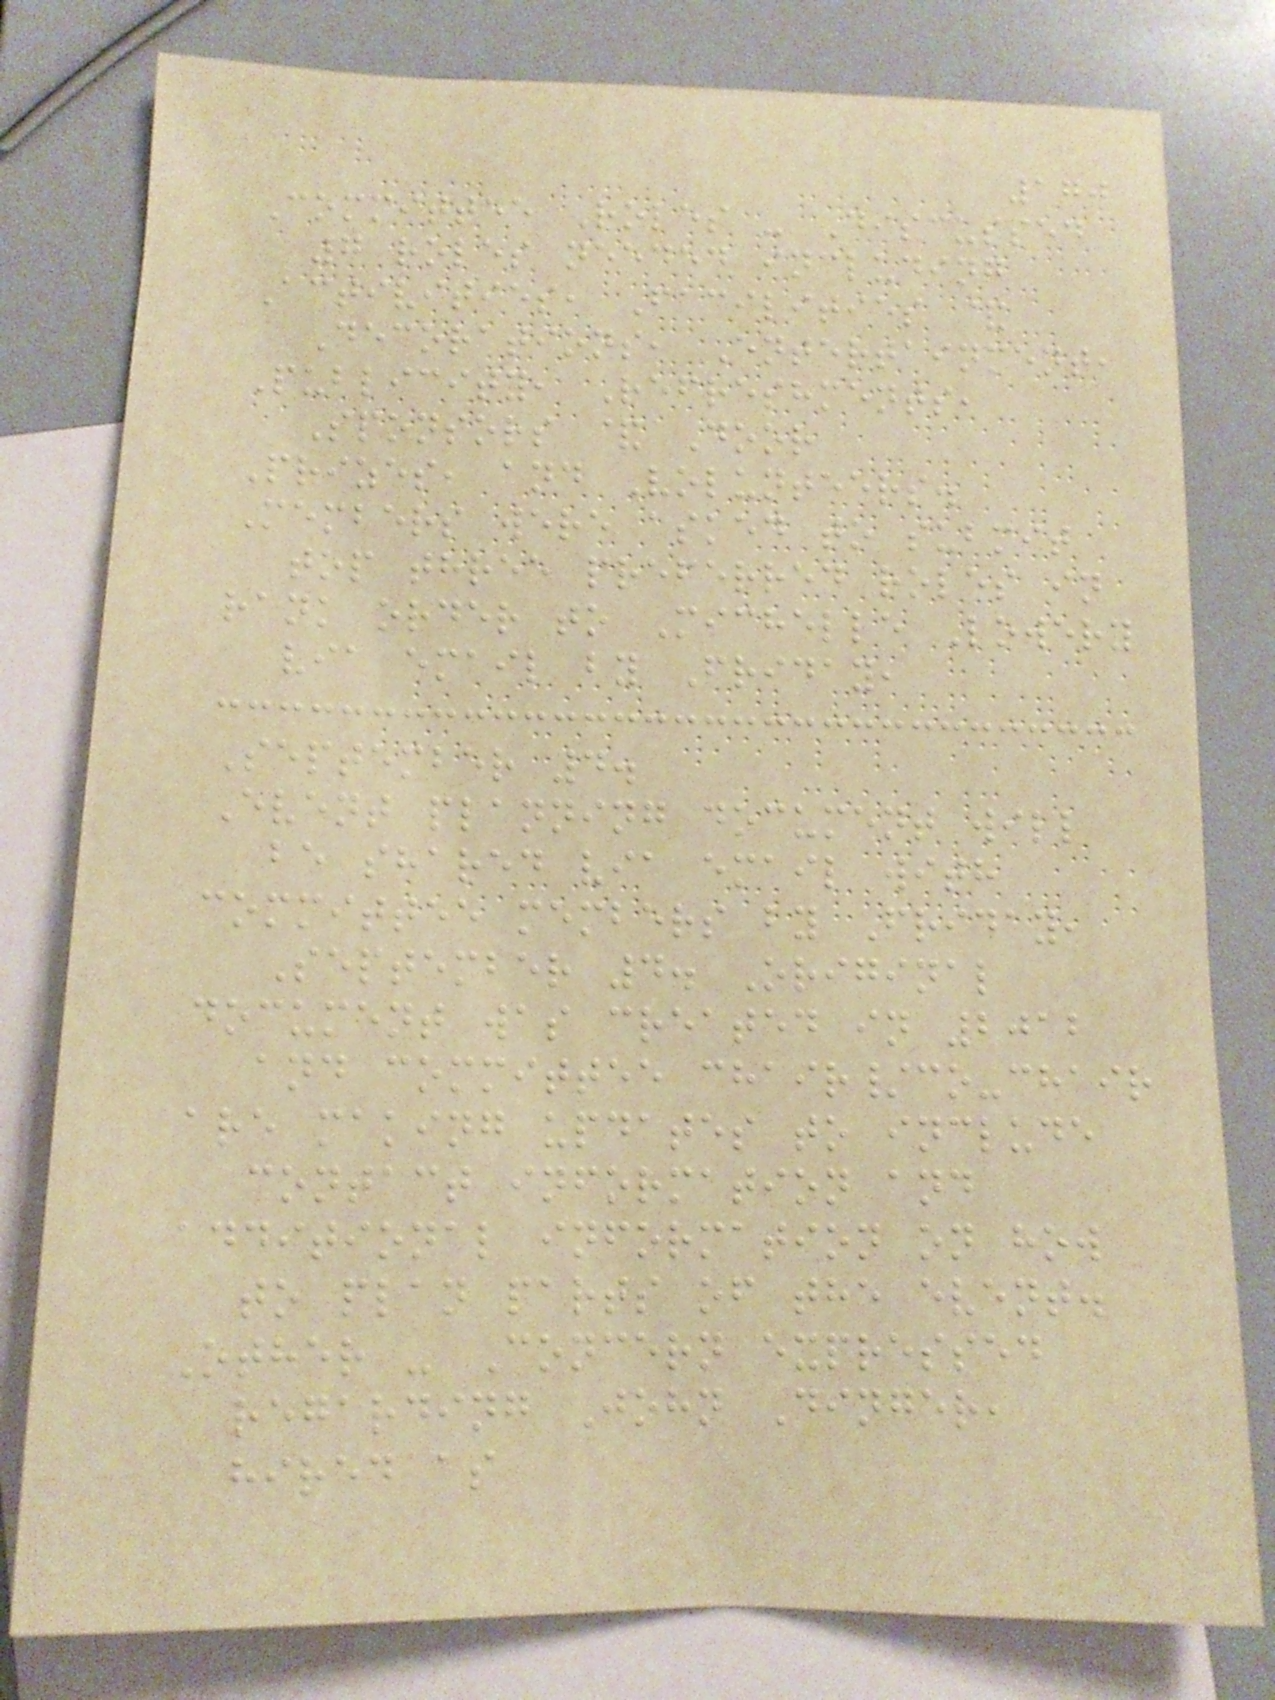170
Committee Roles - Discussed
7 roles needed including
Activities, Facilities &
Decorations, Entertainment,
Publicity, Refreshments,
Sponsors & Door
Prizes, and Volunteers.
Members were asked to submit
top three preferred roles in
rank order to Michelle Lowery
via email by Friday,
September 4.
Event planning document will
be shared via email with
committee members by Friday,
September 4. Original
document was created in 2012
and committee chair/co-chair
are making updates to include
contact information and
additional information on how
to plan parts of the event.
Other - Concern expressed
regarding John Dinger,
hired as
